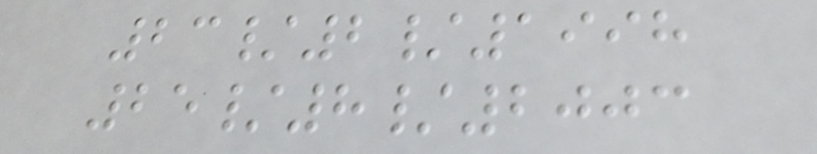23/2/1998
25/8/2003
